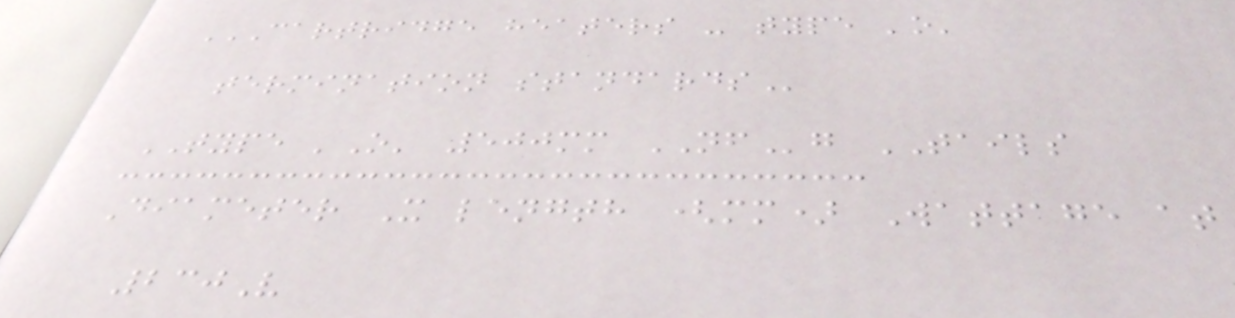CARTRIDGE HEATERS - TYPE 'O'
TERMINATION STANDARDS
TYPE 'O' 500mm NFg TAILS
Diameter X length (mm) Wattage at
230V
